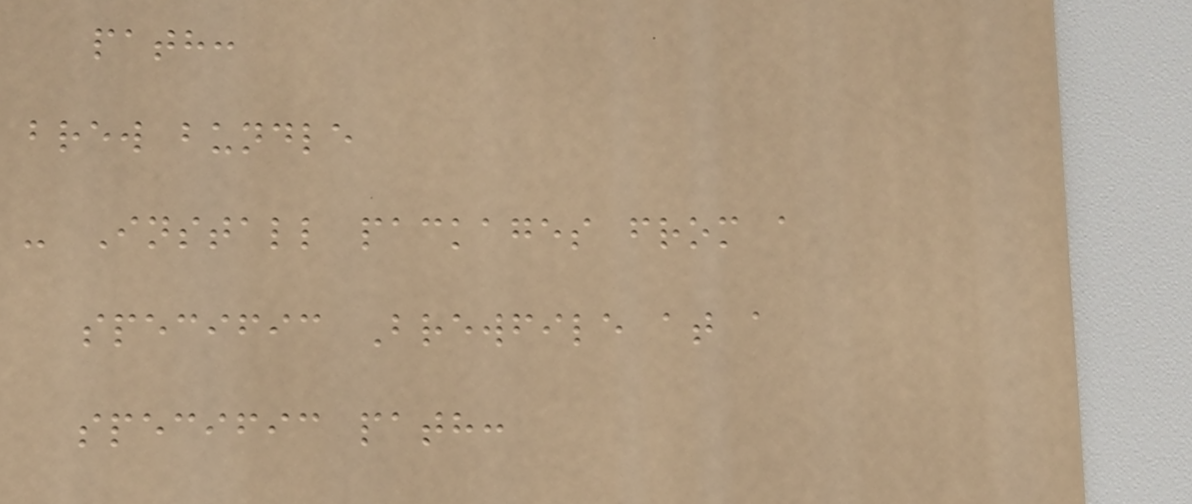path:
brew bundle
- Install packages from a
specific Brewfile at a
specific path:
